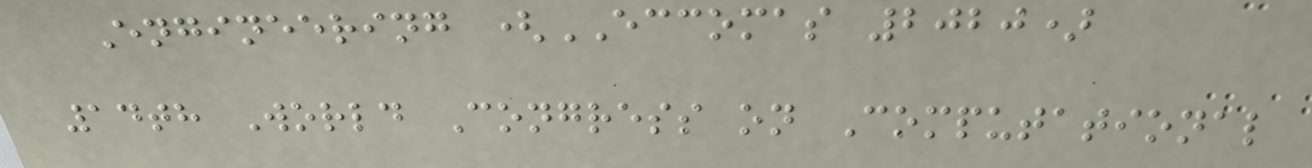Engineering (ECCOMAS 2020)
14th World Congress on Computational
